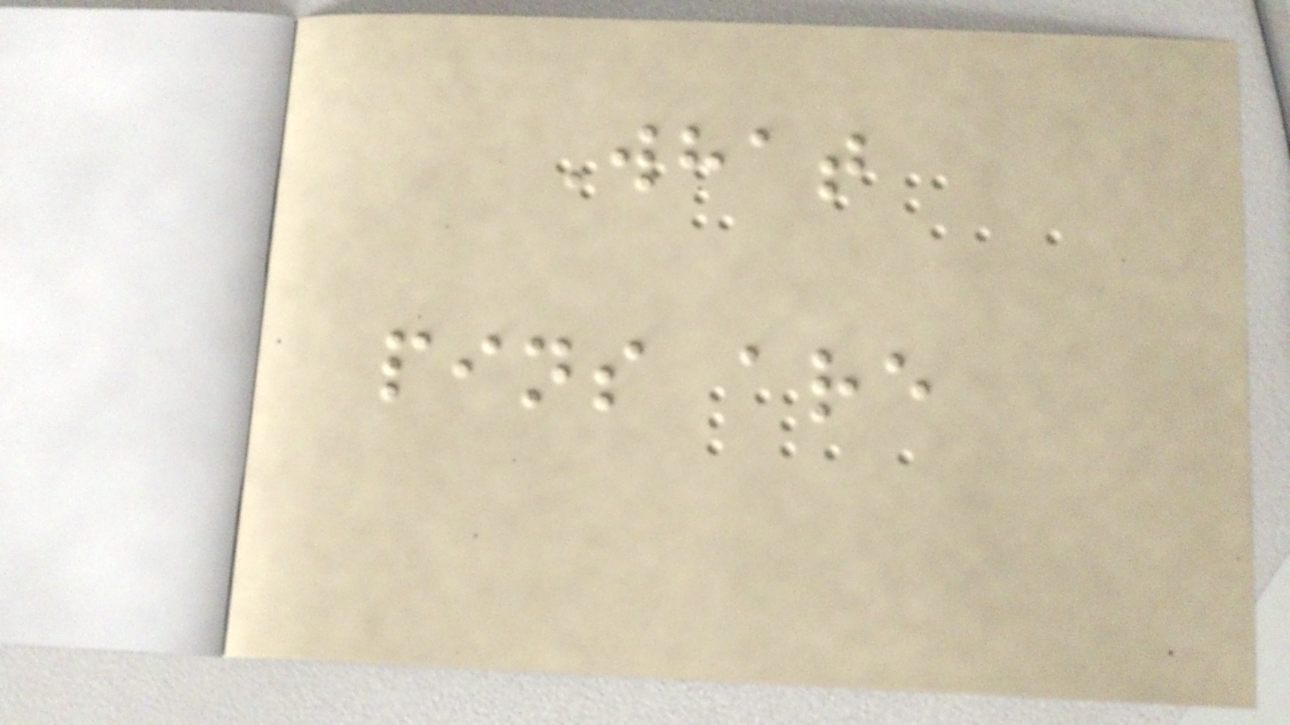What
pins are
